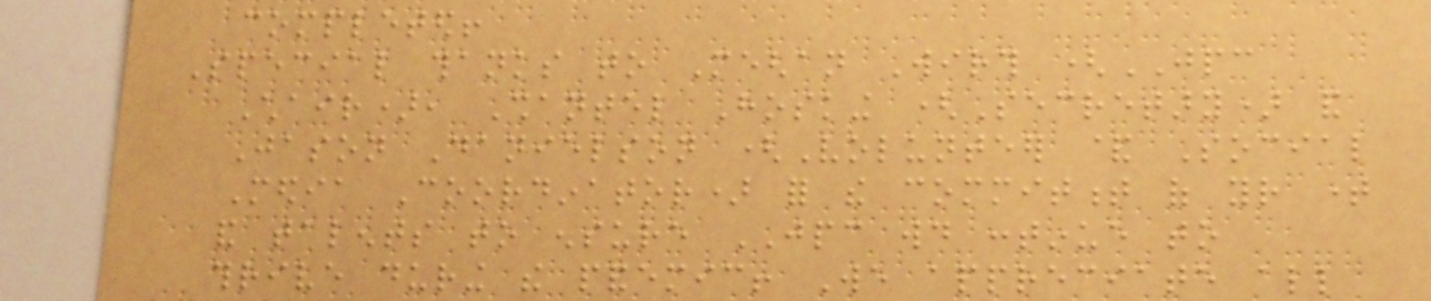completed!
Special thanks to Meghan Wirth (JPC
Chair), Shantel Hosking (Secretary) and
Jason Danielson (Volunteer & Social
Media Coordinator) for the commitment of your time
and talents to ensure JPC would continue to
thrive during the pandemic! We appreciate all
